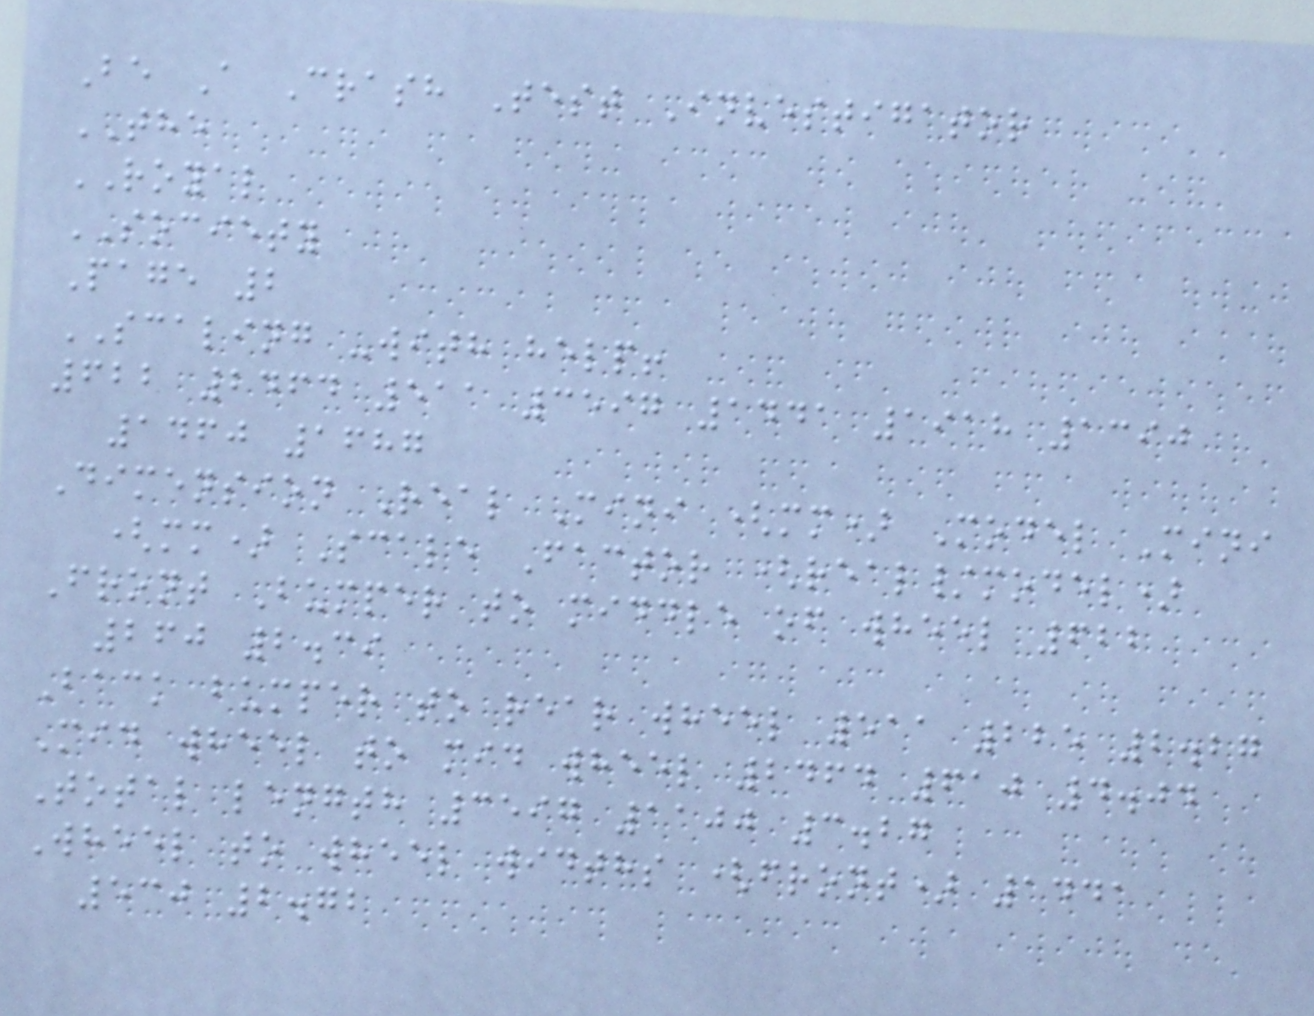Be A Crash Test Investigator
THE
ROYAL
SOCIETY
Page 2
SCALING -with help!
622 2464 511 3597 1441 1918 1390
1460 1687
Dimension Real Mini (mm) Model Mini
(mm) Scale Factor (real/model)
Front Bumper to middle of wheel 622
260 2.39
Back bumper to rear wheel 511 225 2.27
Mid wheel to mid wheel 2464 610 4.04
Total length 3597 1100 3.27
Wheel to wheel widths (front) 1441
530 2.72
